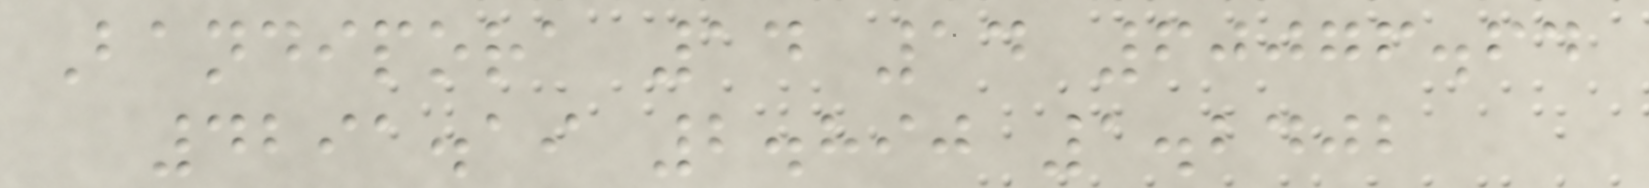Bandipora 14 14 60076.64
4291.19 2.890 1.2402
